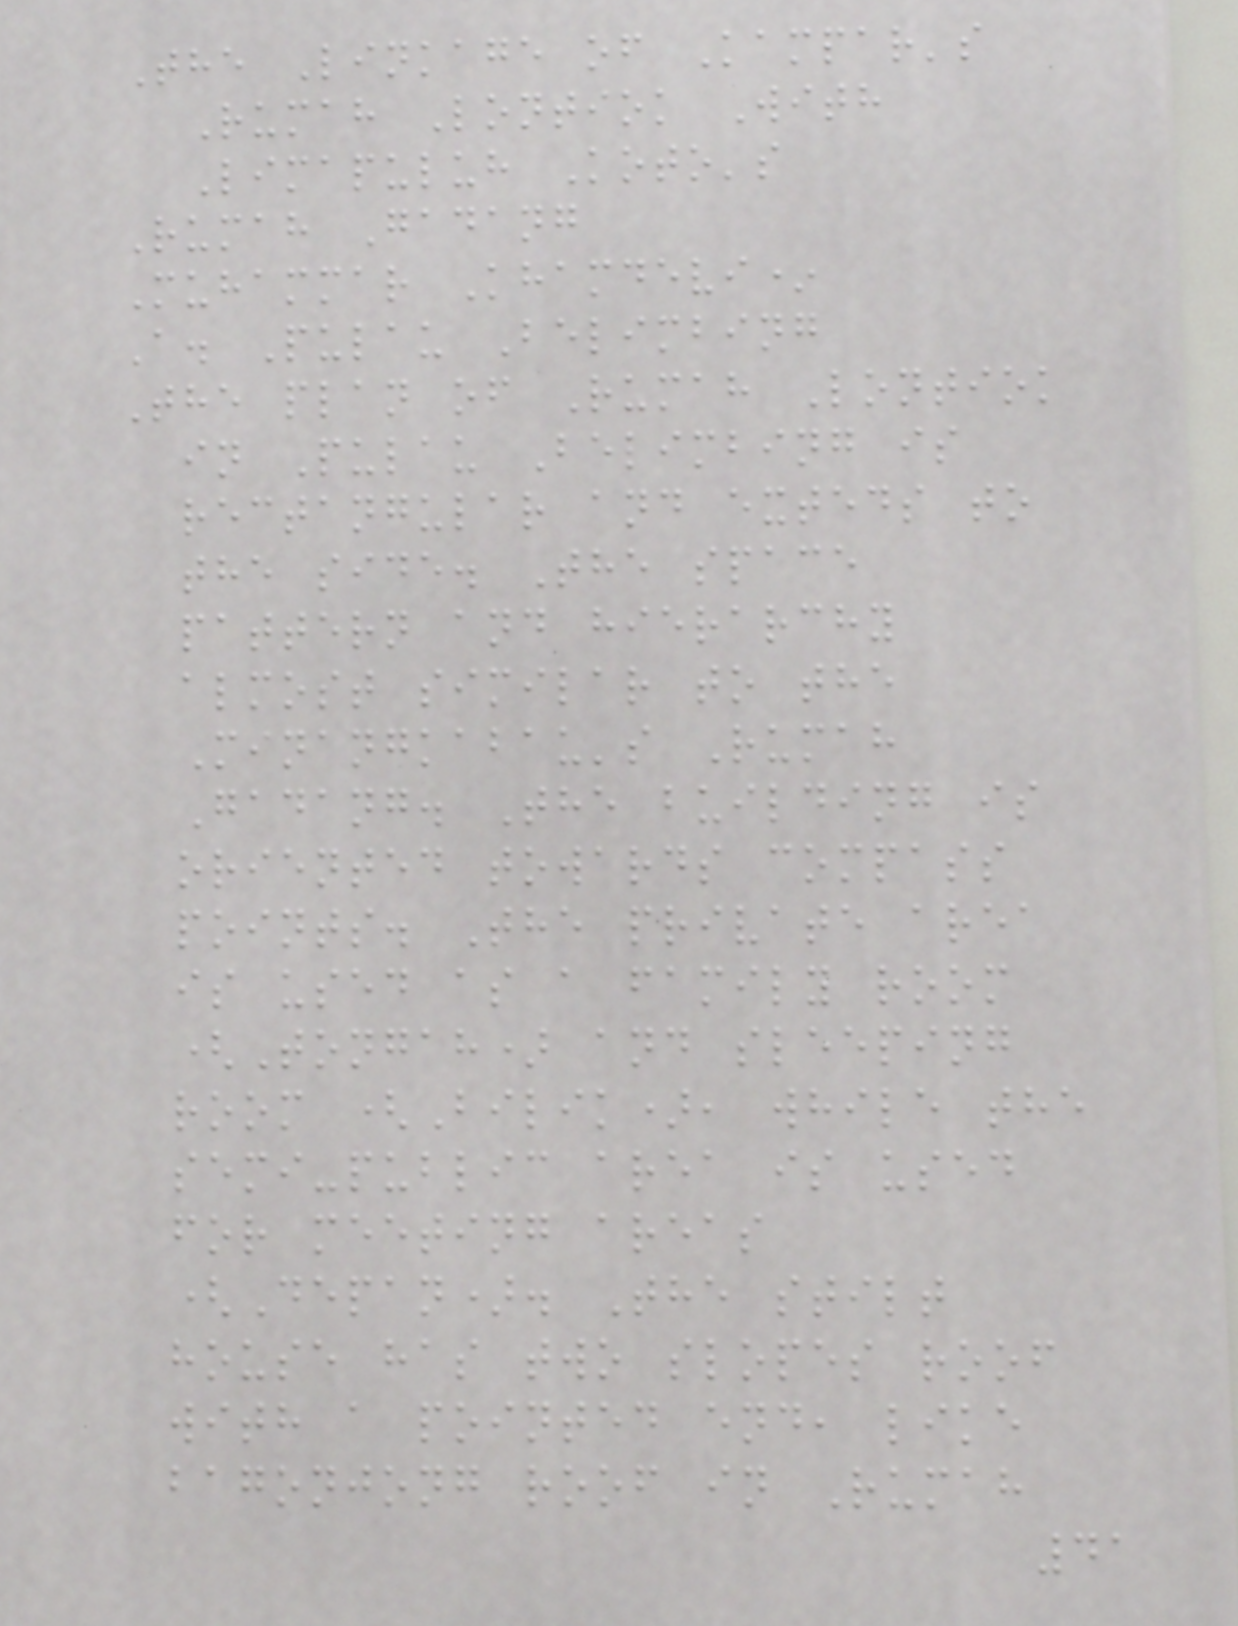The Linkage of Kampar's
Rumah Lontiok With
Limapuluh Koto's
Rumah Gadang
Muhammar Khamdevi*
A. Pulau Belimbing
The plan of Rumah Lontiok
in Pulau Belimbing is
rectangular and exteds to
the side. The space
pattern and hierarchy
almost similar to the
Minangkabau's Rumah
Gadang. The building is
oriented towards compass
points. The private area
is used as a family room
(Tongah) and sleeping
room (Bilik), while the
semi-public area is used
for meeting areas
(Depan). The stilt
house has two slopes roof
with a pointed end, like
bagonjong roof in Rumah
41
